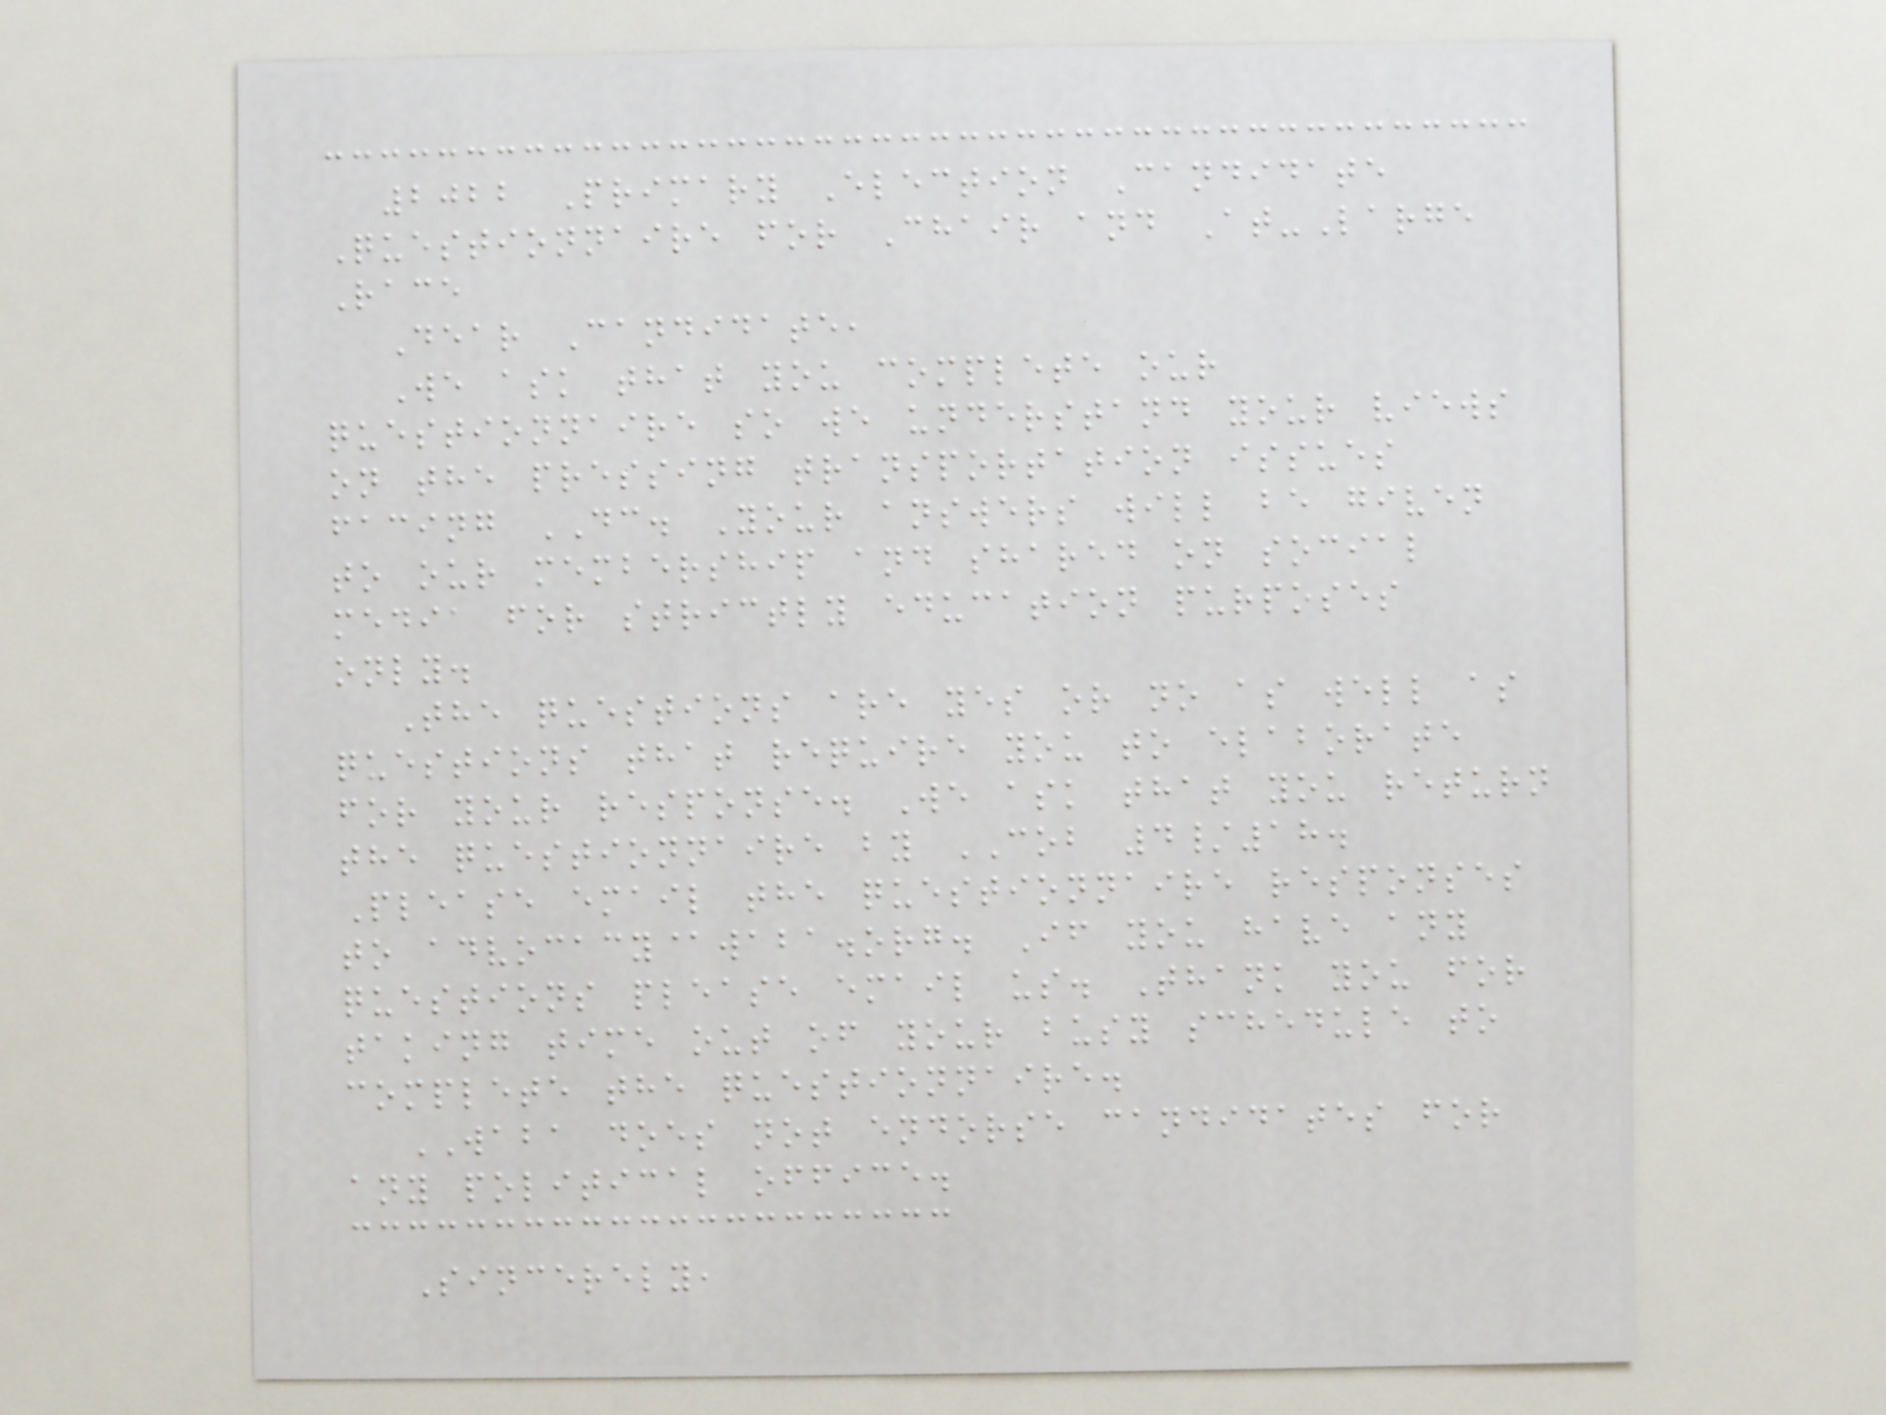2022 Primary Election Candidate
Questionnaire for Chair and At-Large
Race
Dear Candidate,
We ask that you complete our
questionnaire so we understand your views
on the pressing transportation issues
facing DC. Your answers will be given
to our membership and shared on social
media for strictly education purposes
only.
The questions are yes or no as well as
questions that require you to elaborate
for your response. We ask that you return
the questionnaire by COB 4/18.
Please email the questionnaire responses
to advocacy@waba.org. If you have any
questions please email us. Thank you for
taking time out of your busy schedule to
complete the questionnaire.
WABA does not endorse candidates for
any political office.
Sincerely,
